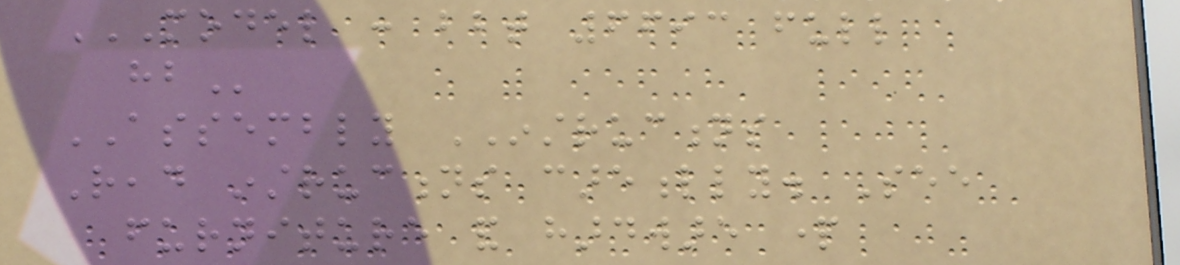MODEL : BBT 6693 FULL
HB
ASSEMBLY INSTRUCTIONS
Read instructions carefully. See
furniture and hardware part
